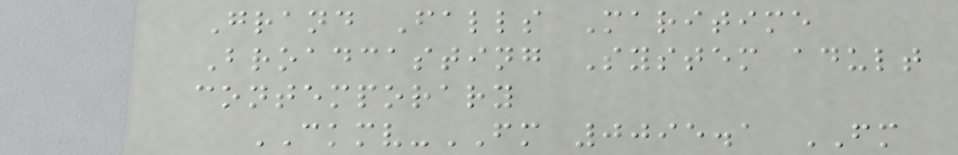Grand Falls Maritime
Broadcasting System adult
contemporary
CKMV-FM 0095.1 FM
